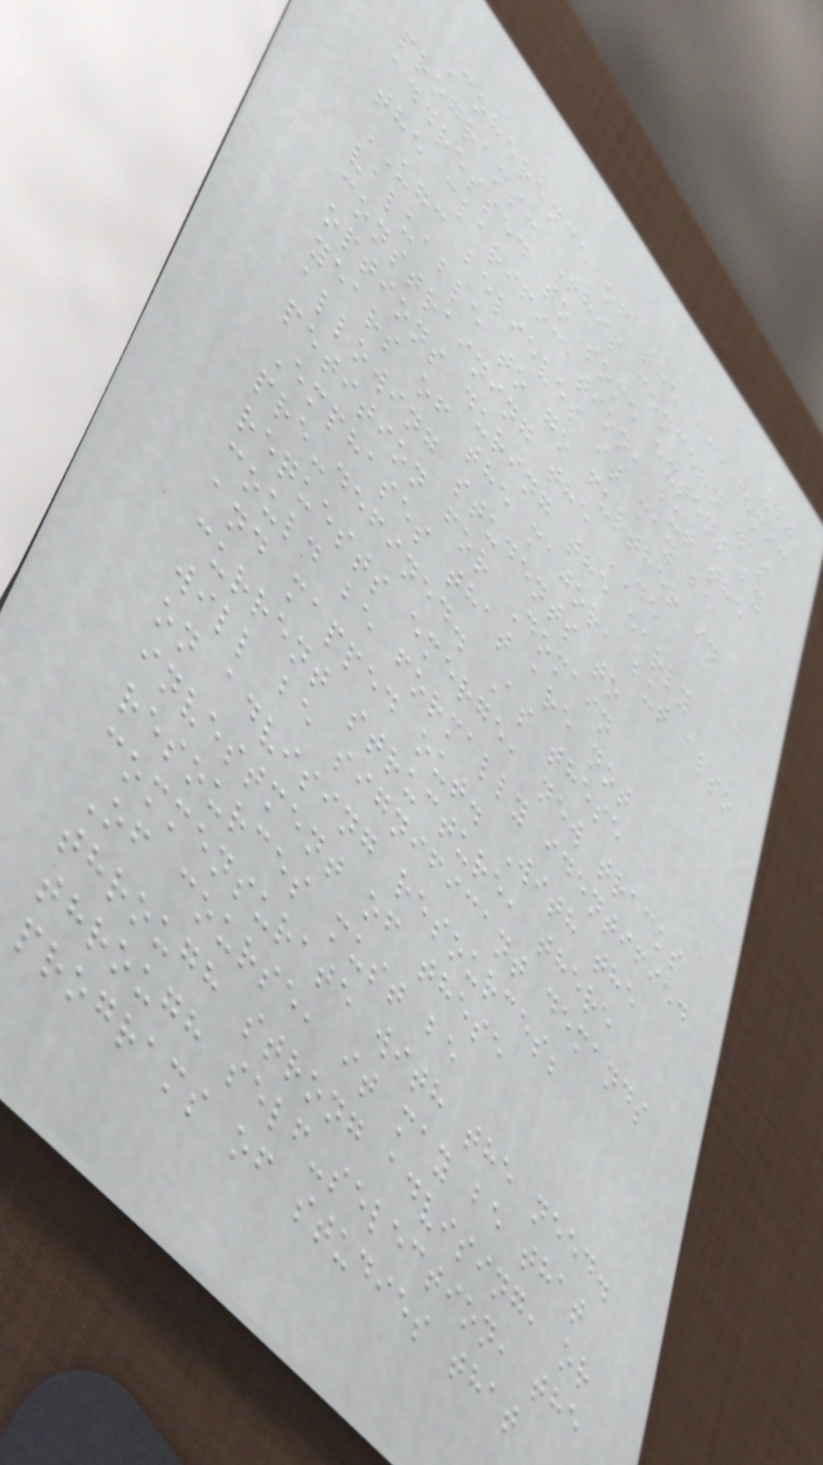40
Coherence of the academic
programs: This concern was
addressed to some extent by
the clarification, but the
UGC believes it may be
valuable to go further in
constraining the DE
options during the early
years of the major, but also
allowing students to
petition for Domain
Emphases that are not
pre-defined. As these
requests emerge, new tracks
could be formally identified
and mapped out. With the
current structure, there
will be significant demands
on advising resources;
investment of these
resources must be
commensurate with the need.
Of course, it may be that
through strong advising, or
through self-selection, the
programs of studies that
